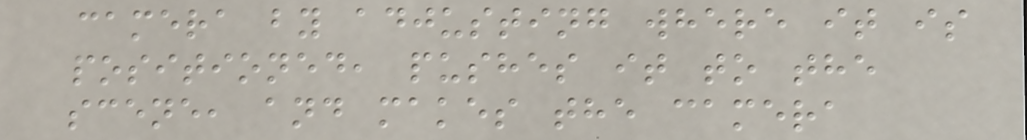camera by adjusting where it is
positioned, pushes it to the
scene, and makes the camera
